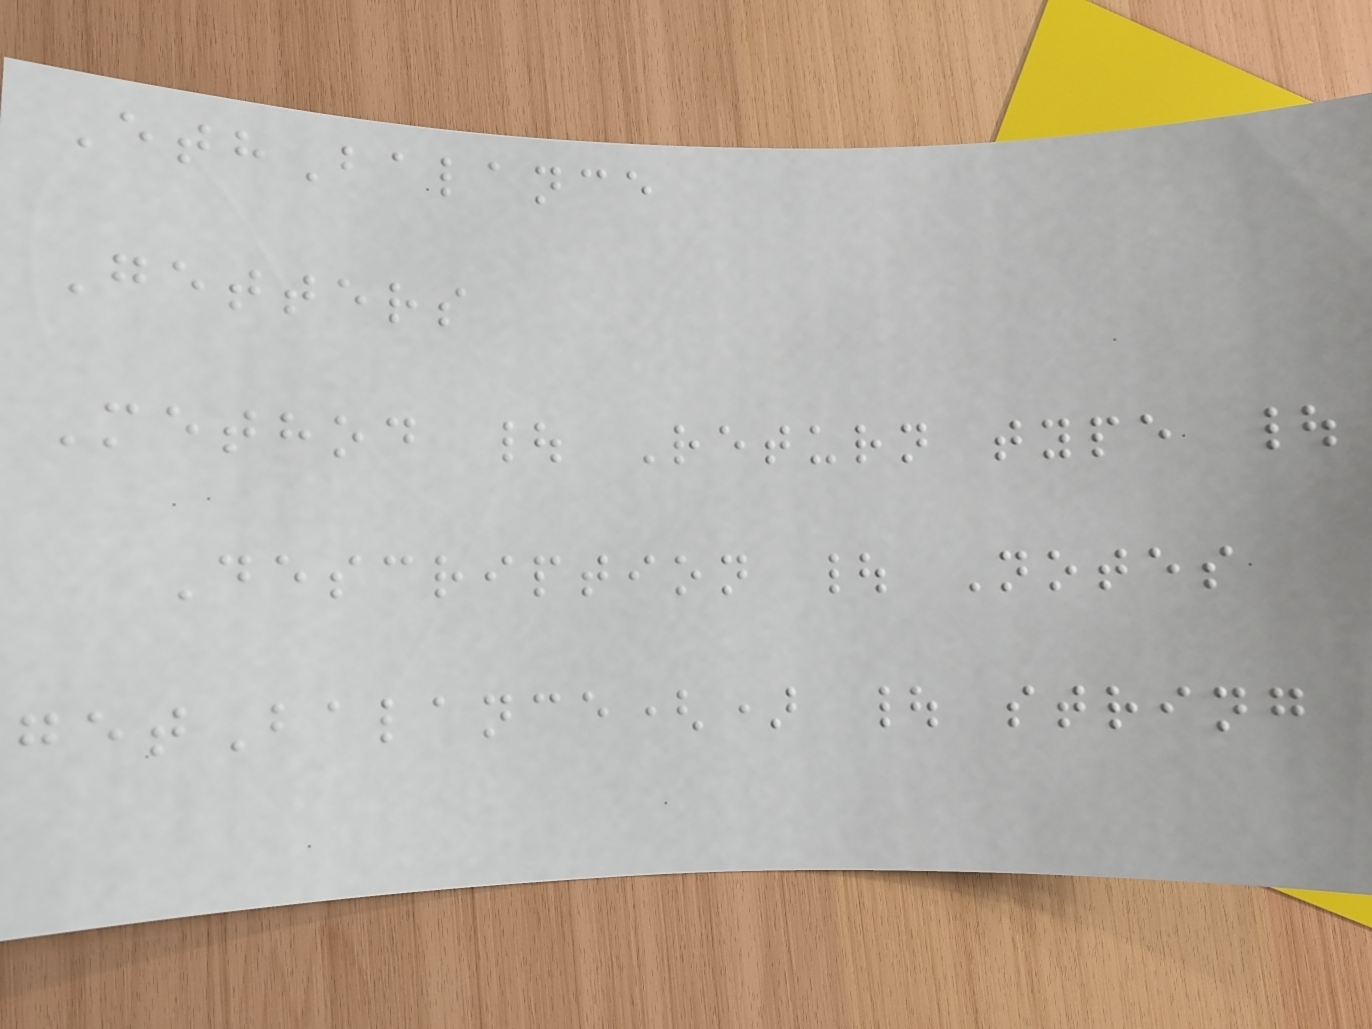EthBalance
Getters
Method | Return type |
Description | Notes
getBalance() | string
